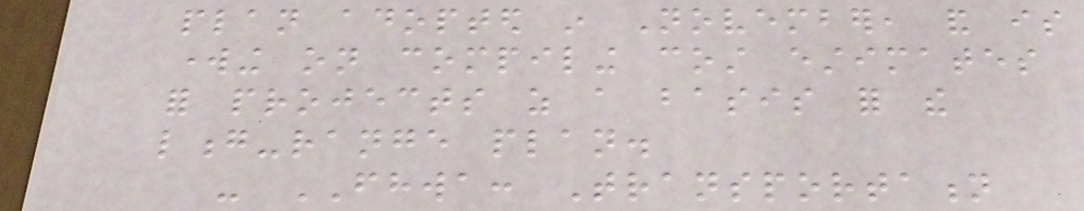plan adopted in November, and is
working on compiling cost estimates
for projects as a basis for the
long-range plan.
- FHWA: Transportation
